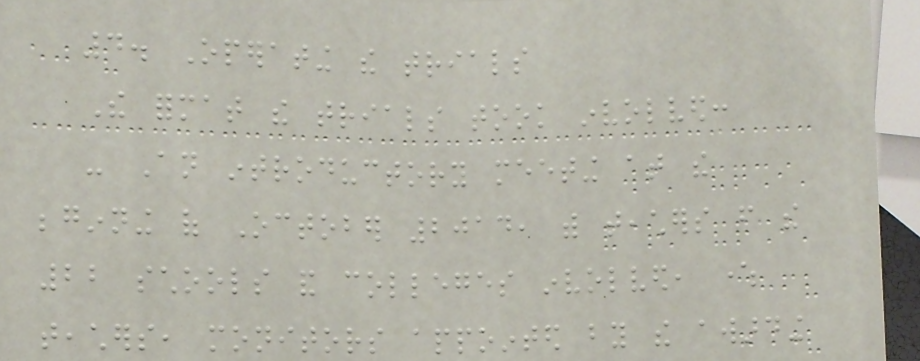4. Operating the trials
The format the trials took involved:
- An introductory meeting at the
beginning of October 2014, with teachers from the
22 schools and colleges involved, where
teachers, monitors appointed by the awarding
